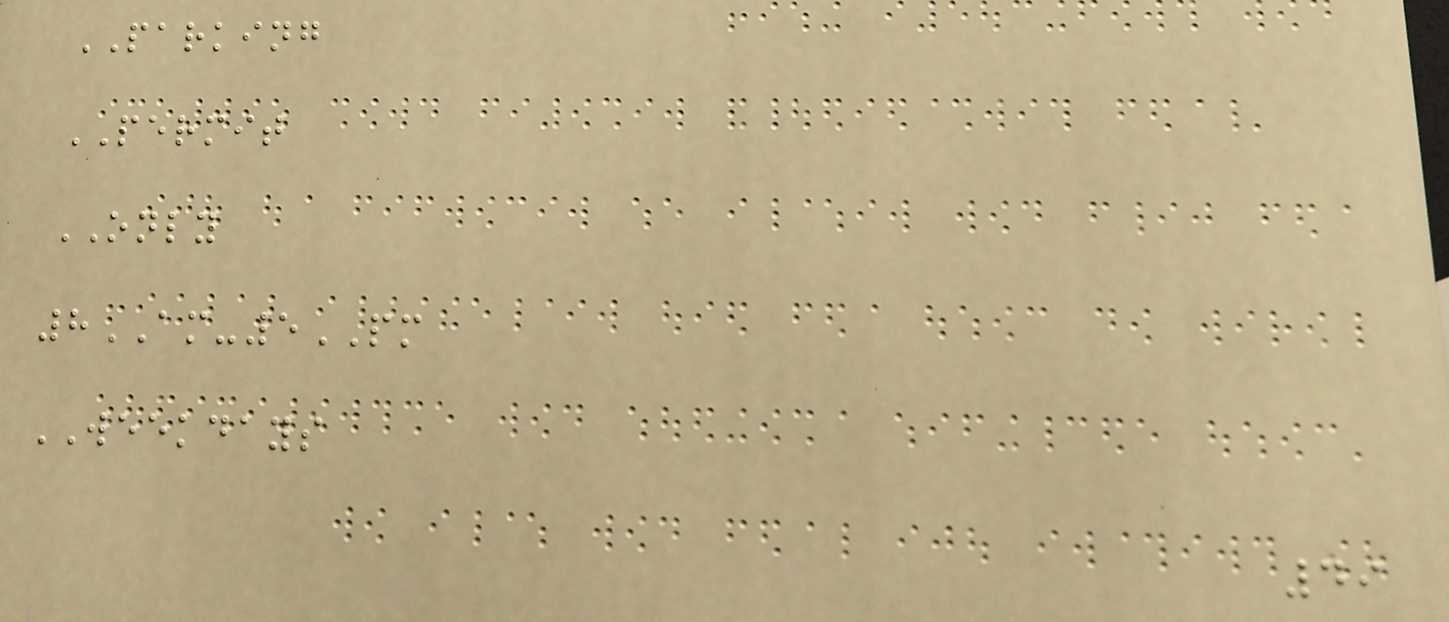PARKING
PERMIT
ONLY
8AM-5PM
WEEKDAYS
49
